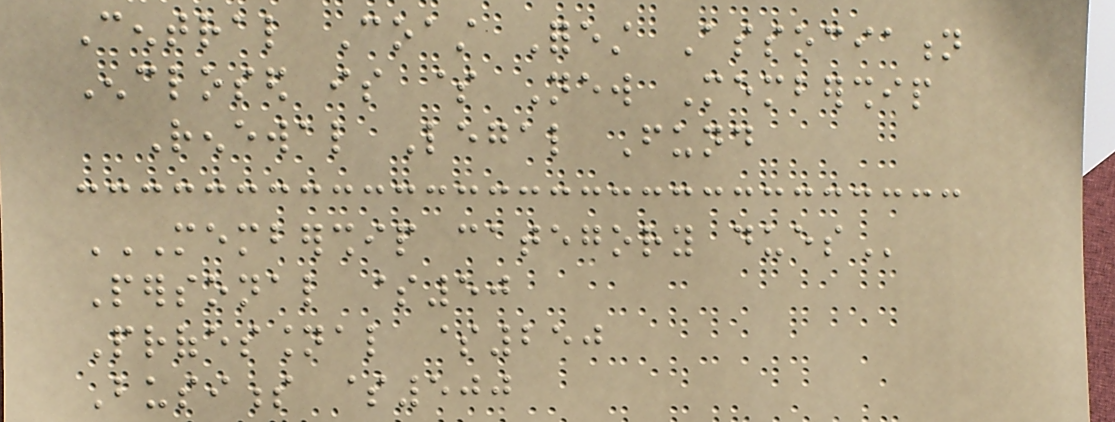Central Coast Forest Association
Enclosed is $ New Membership
Renewal Legal Fund
MEMBERSHIP CATEGORY DUES
Personal $50
Professional $250
Business $500
